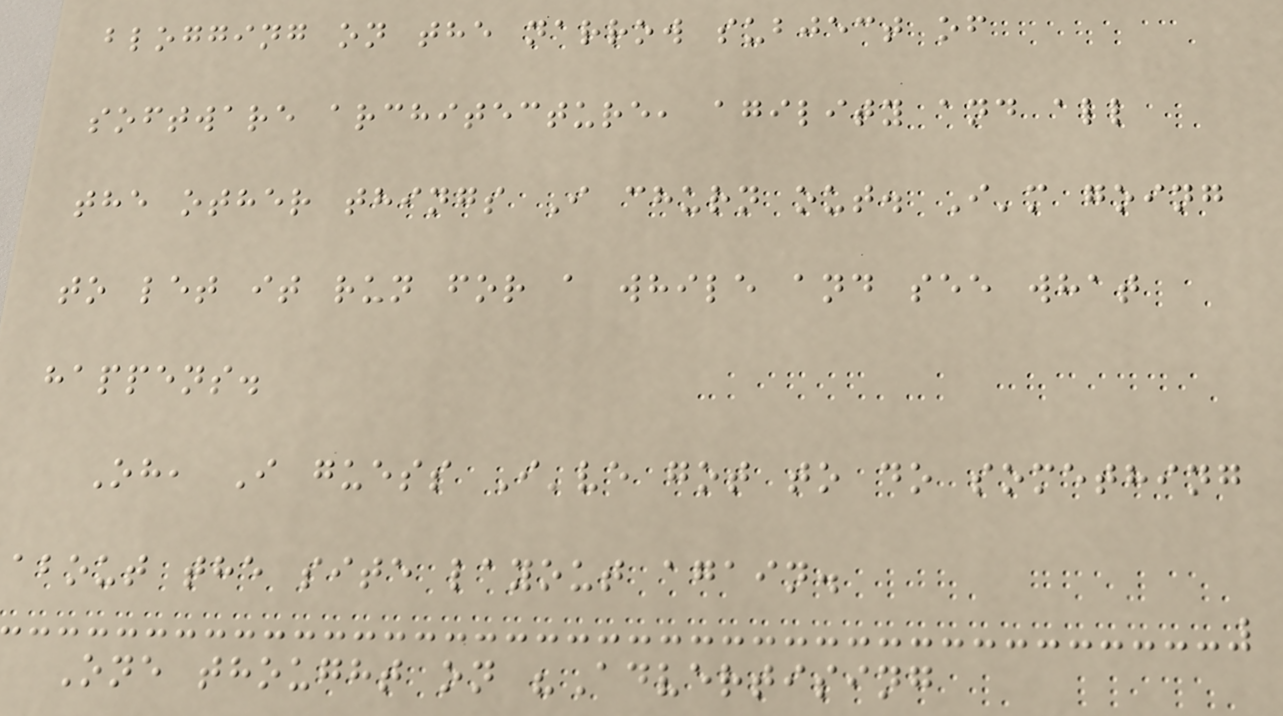blogging on the narrow subject of
software architecture, agility and all
the other things I churn out. I'm going
to let it run for a while and see what
happens.
Oh, I guess I've got to do something
about the site layout again.
One thought on "Advertising
